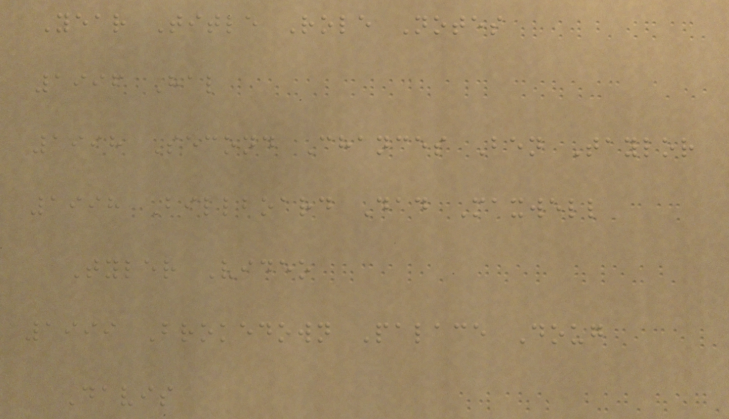Year Title Role Notes
1996 Hal
1998 Second Chances Ben Taylor
1998 Billboard Dad Maxwell
Tyler Video
1999 Brokedown Palace Doug
Davis
